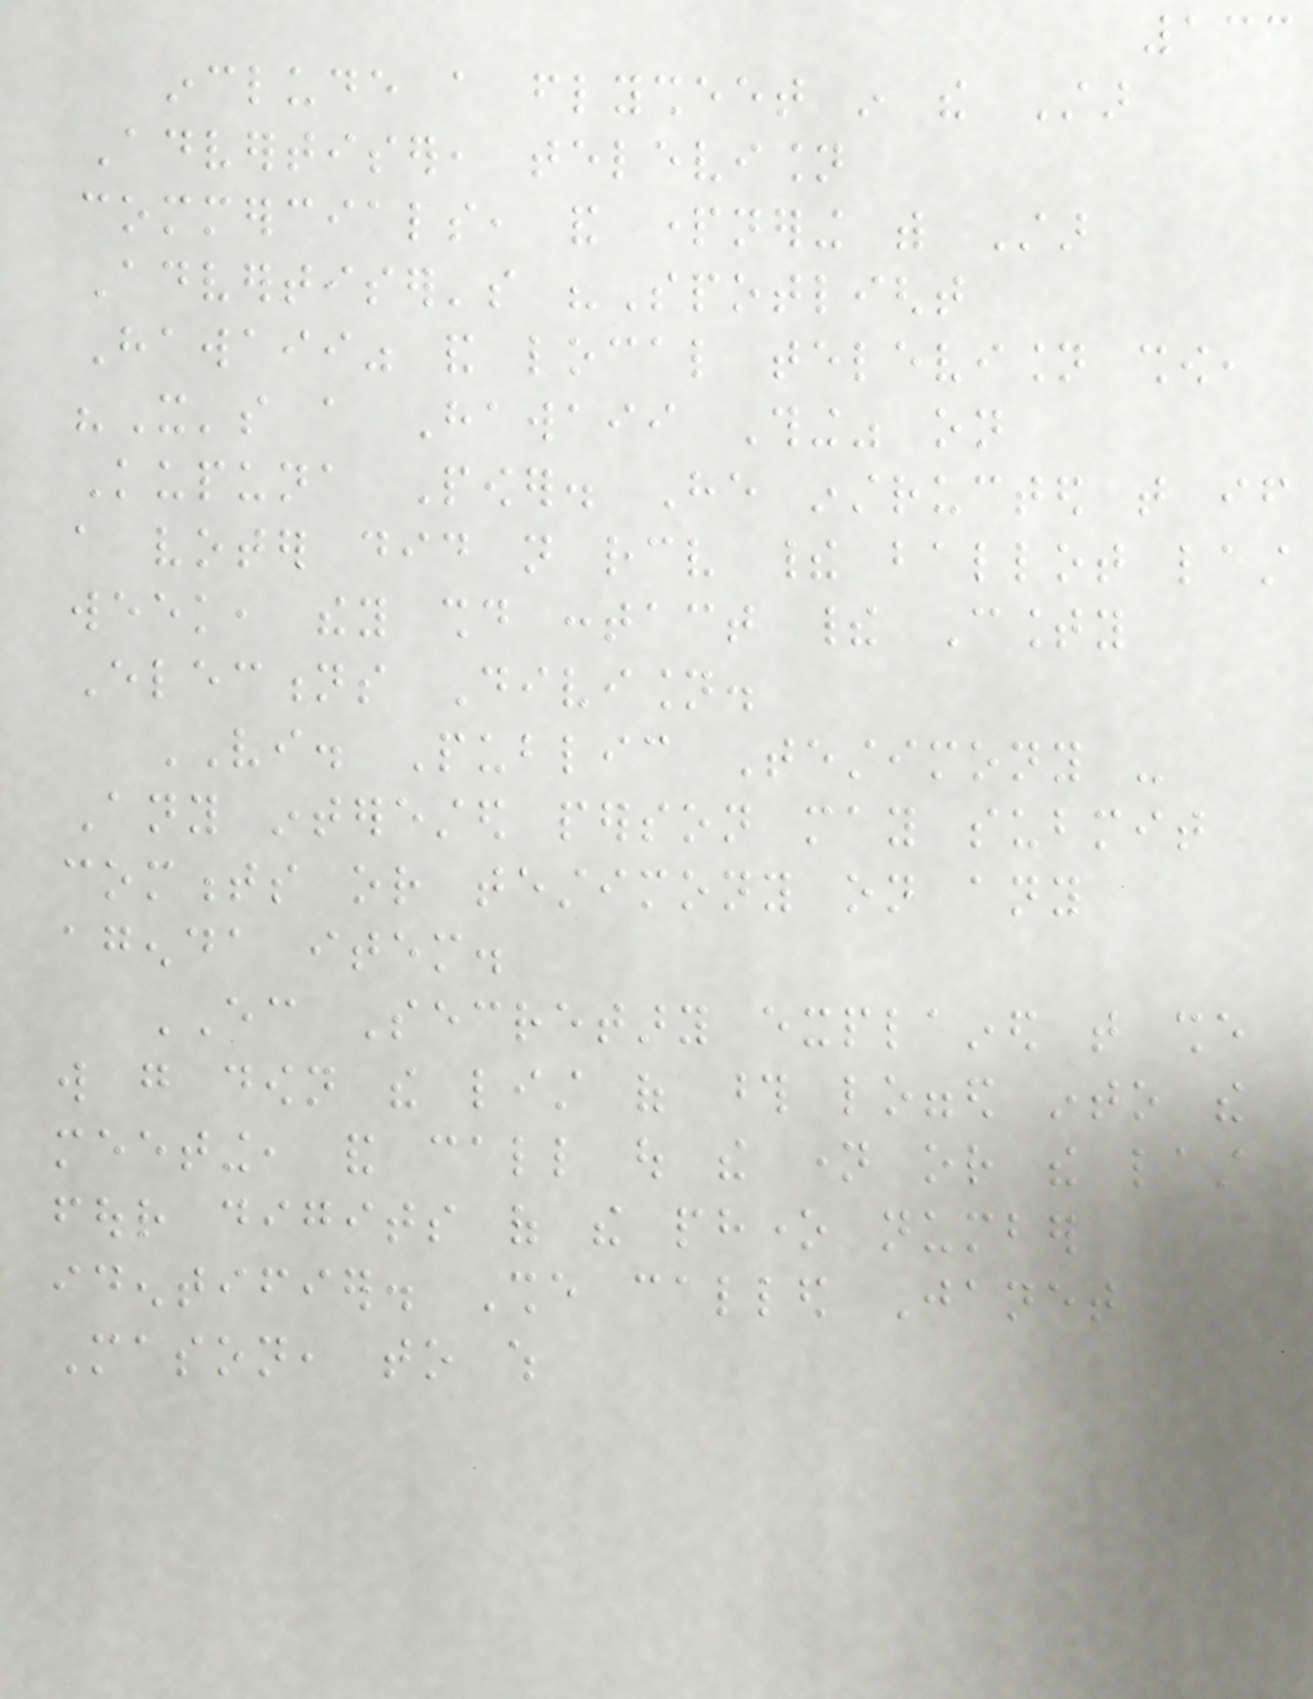133
include a flysheet in the Star
Advertiser, television
commercials, and partnering with Star
Advertiser's "Spotlight
Hawaii" and local television show,
"It's a Hawaii Thing" on
Kupuna Power. He instructed that if
a voter did not receive their ballot last
week, they should contact their County
Elections Division.
VI. Public Testimony -
Any interested person may submit
comments or testimony on any
agenda item.
EC Secretary explained that she
will go down the list of those logged into the
meeting, and call out the name or the last
four digits of the phone number
identifier. She called Janet
Mason, to which
